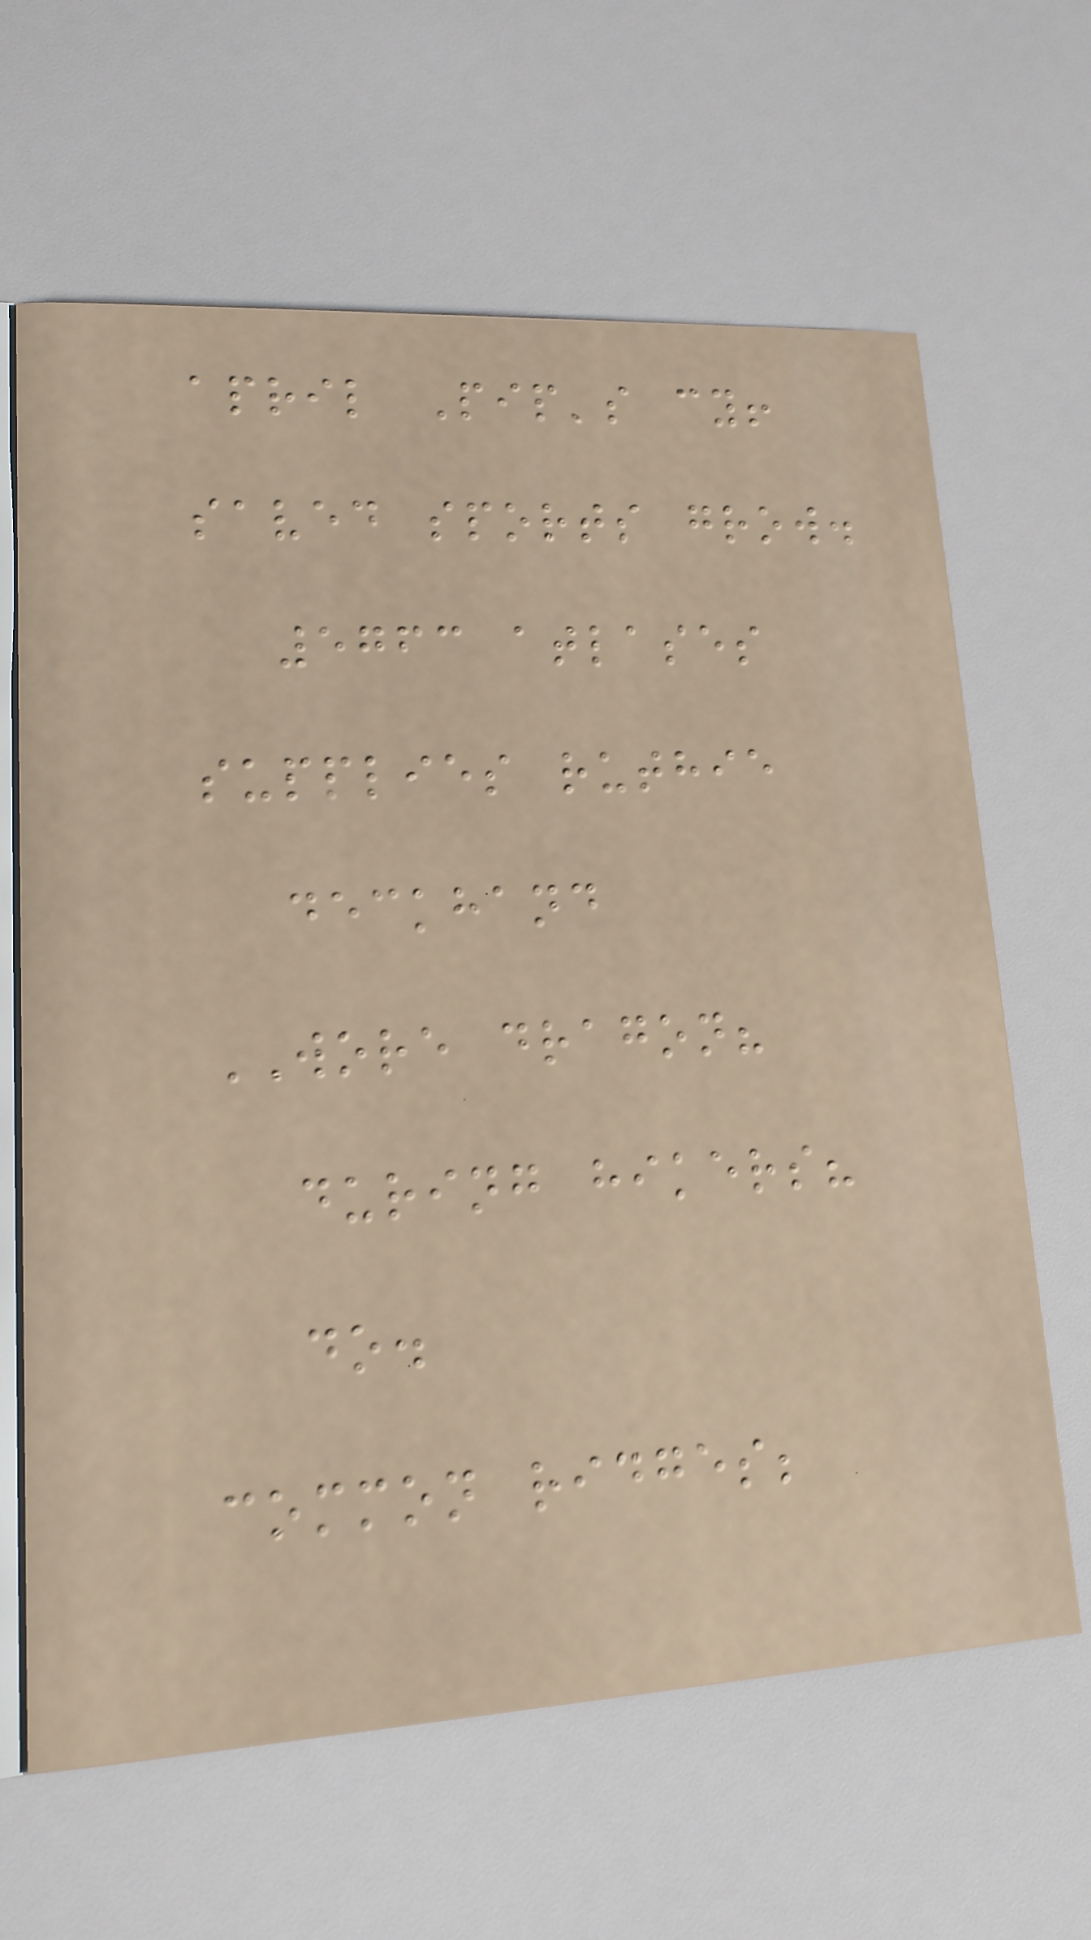april Pip's cy!
saved sports grow.
5763 atlases
supplies ruthie
deckhand
WORE dragon?
during hikers?
do.
common ridges;
